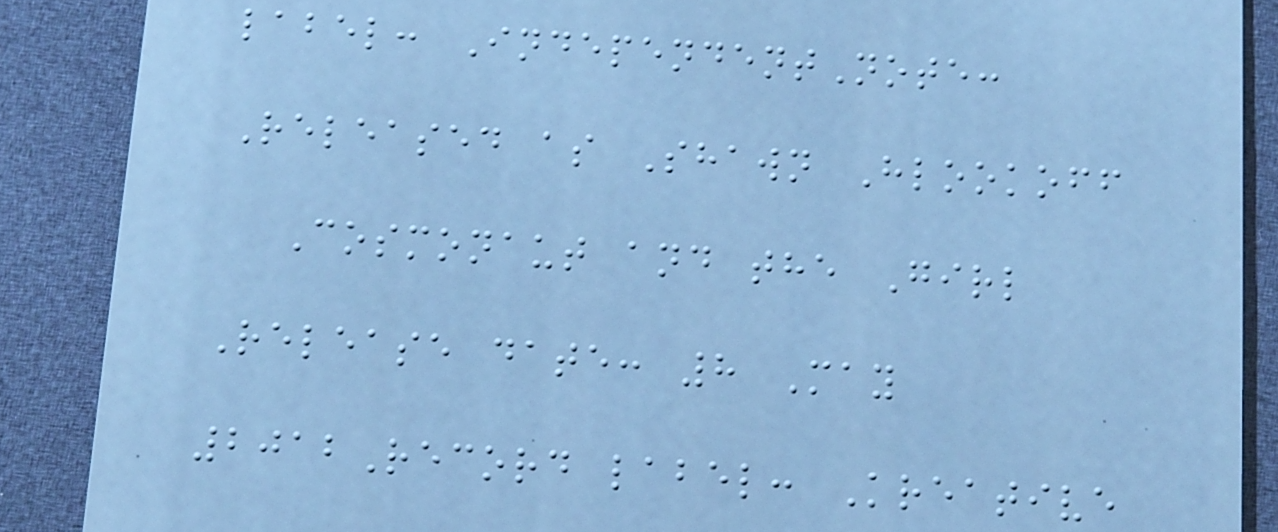label: IndependentNote:
Released as Shawn Hlookoff
Cosmonaut and the Girl
Release date: 8 May
2012Record label: Kreative
